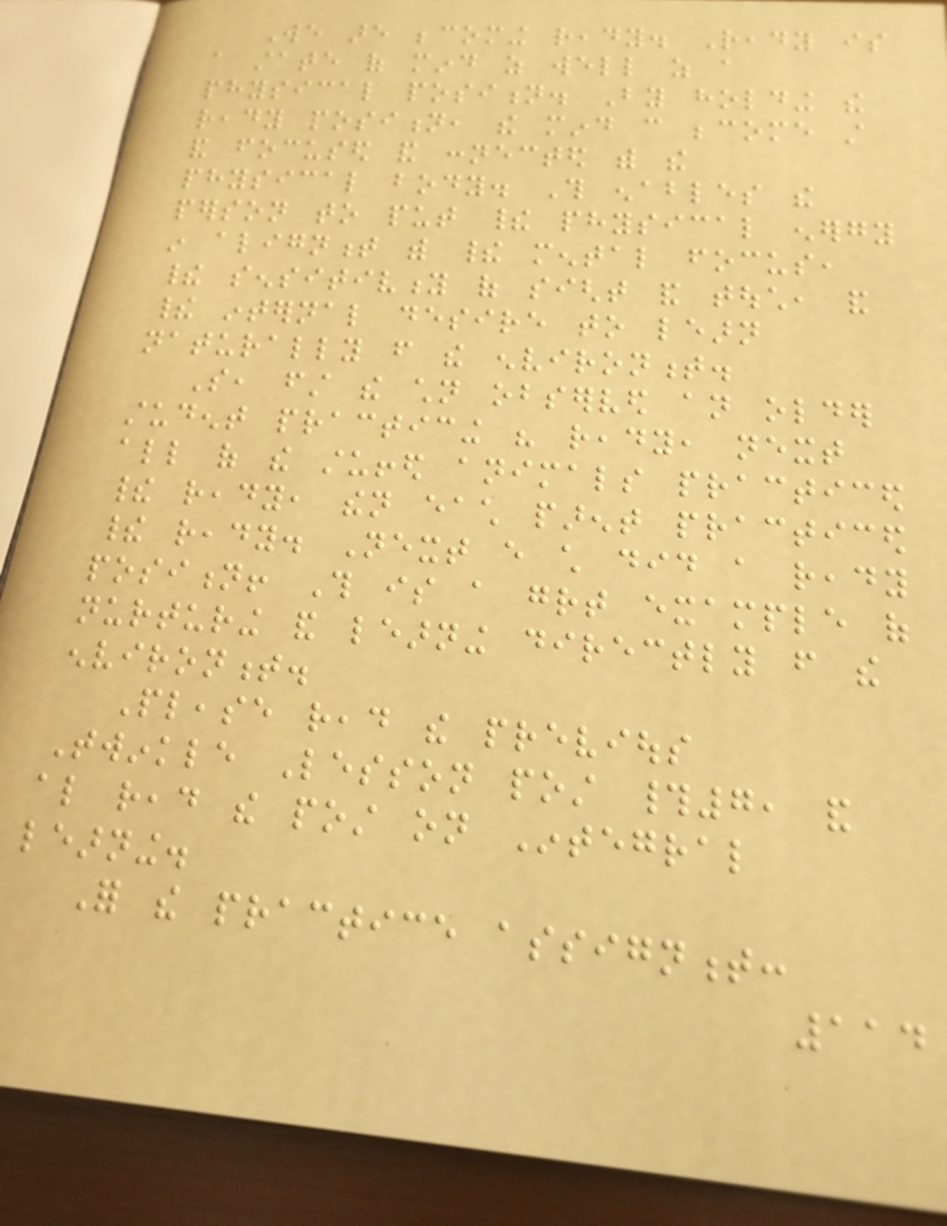We are becoming ready. Ready is
a state of mind as well as a
physical position. By holding the
ready position, the mind can become still
and focused and connected with the
physical body. This enables the
person to put their physical energy
in alignment with their mental focus,
their sensitivity of sight and touch, and
their internal desire to learn
naturally from the environment.
So, first the children observed an older
student practicing his ready, next
all of the stuffed animals practiced
their ready, then each parent practiced
their ready. Next every child did a ready
position! This is a great example of
nurturing and learning directly from the
environment.
Please read the previous
Twinkle Lesson post #7, and
also read the post on Integral
learning.
For the practice assignment:
114
